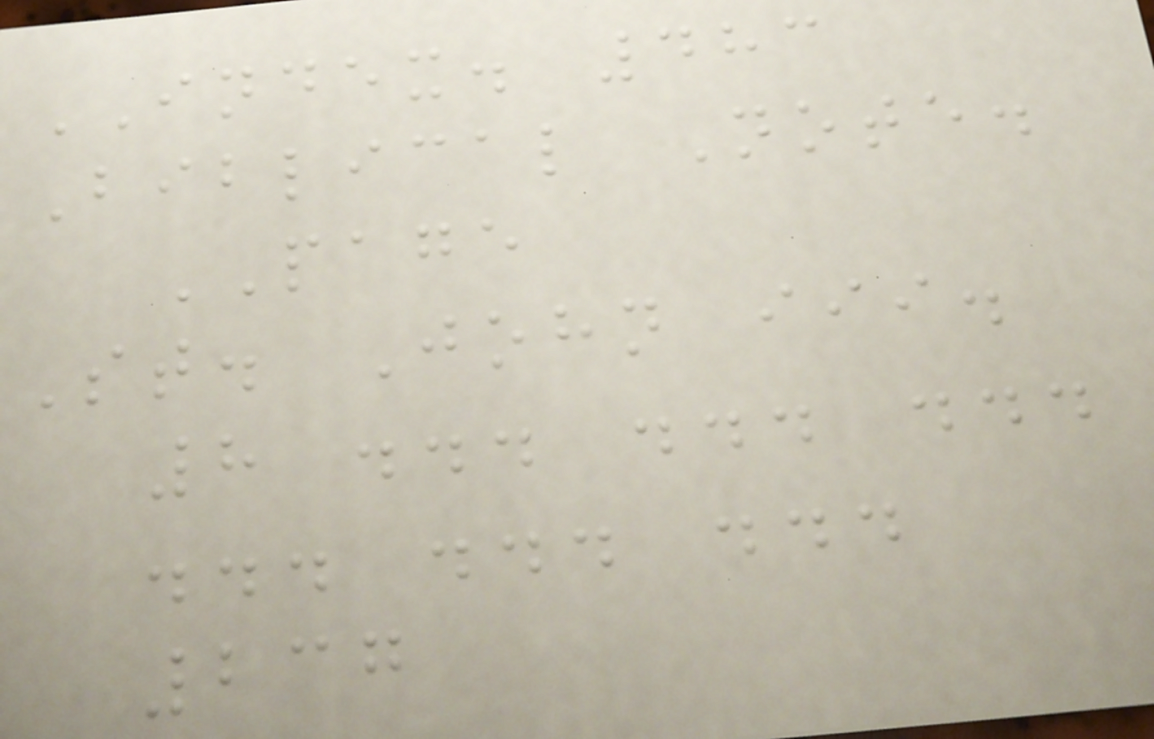INDEX. 483
Biblical Note.
PAGE
St. John iii.
8 ... ... ...
... ... ...
237
